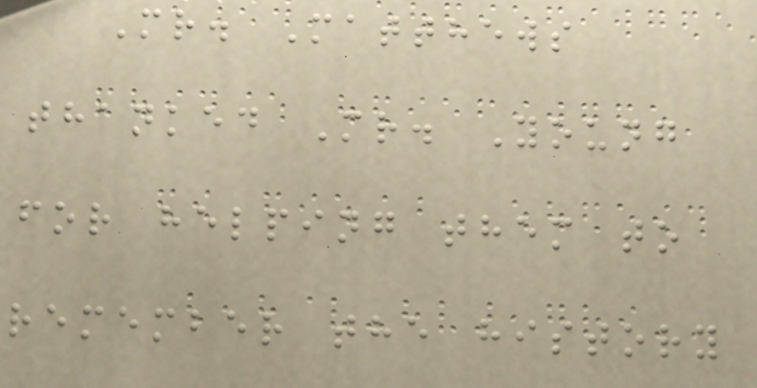Mr. Matthews
thanked Mr. Young
for helping them to
remember the history
